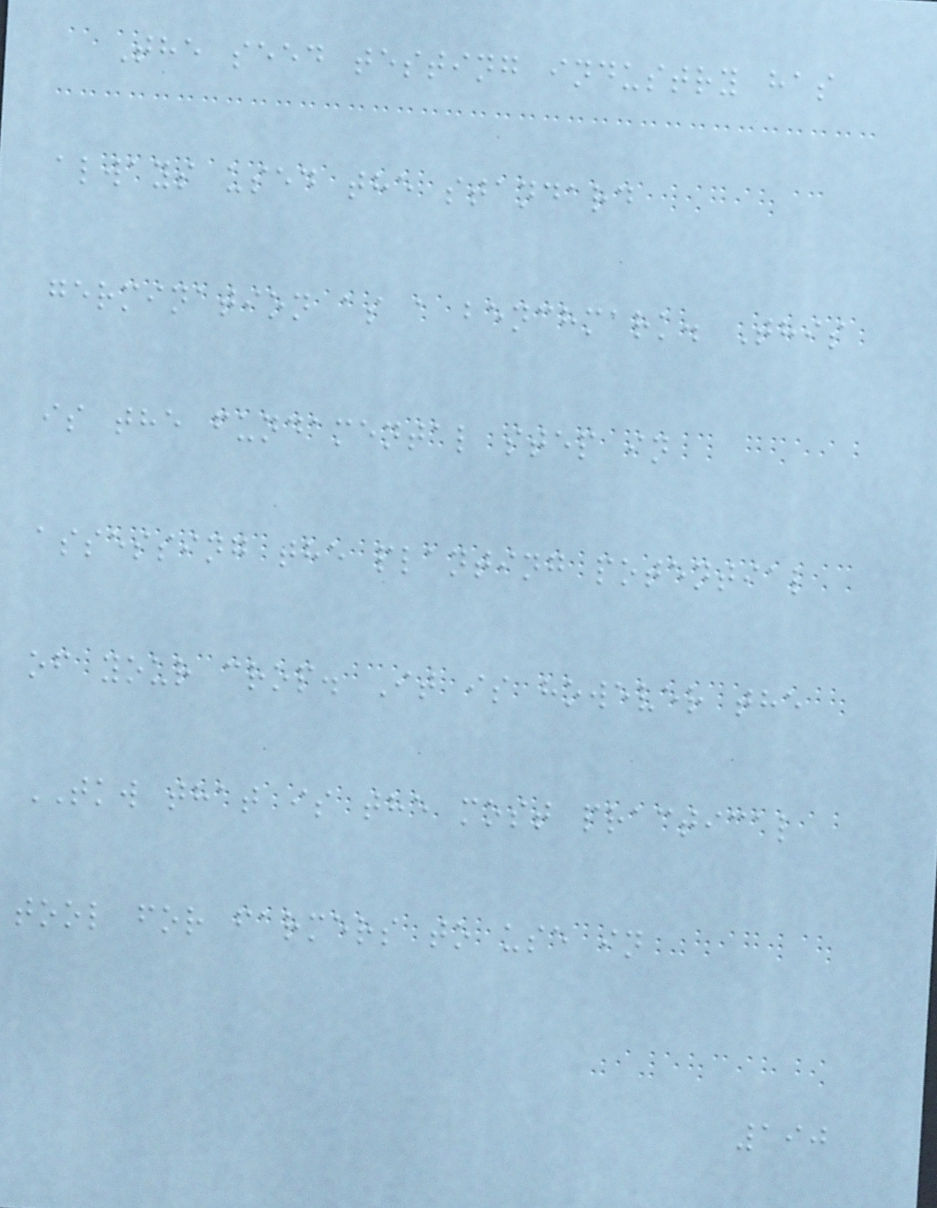The seed testing industry has
always used the standard
germination as a benchmark. This
is the fundamental step in
assessing the planting potential
of your crop. It is however the
TKW that is the most practical
tool for farmers to use in
190
